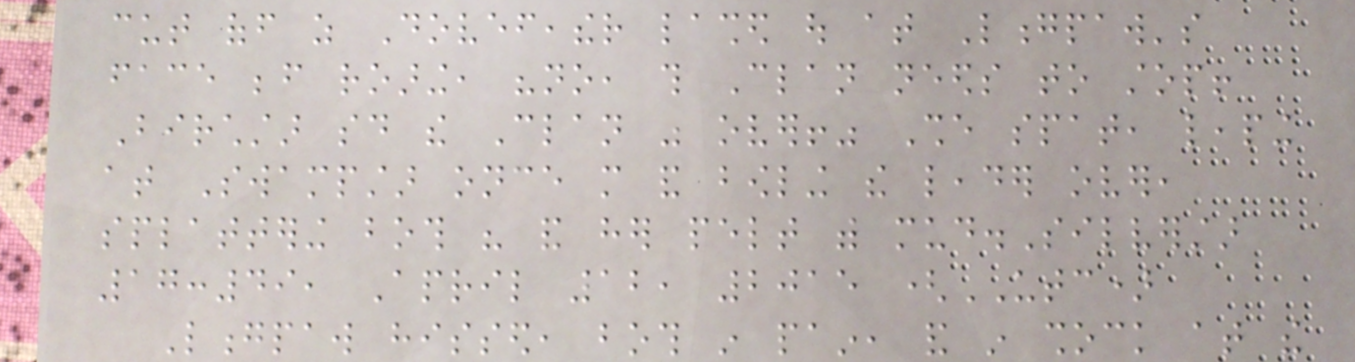cut off as Dovefeather lashed out at Longpaw's
face before roaring, "no, this Clan needs to stop!
Birchstar said the Clan was over!" She spat, leaping
at Swampstar once more and bowling the leader over,
splattering both his and her pelt with mud.Silverstar
17:49, April 12, 2015 (UTC)
Longpaw hissed, both in pain, and in shock at the
